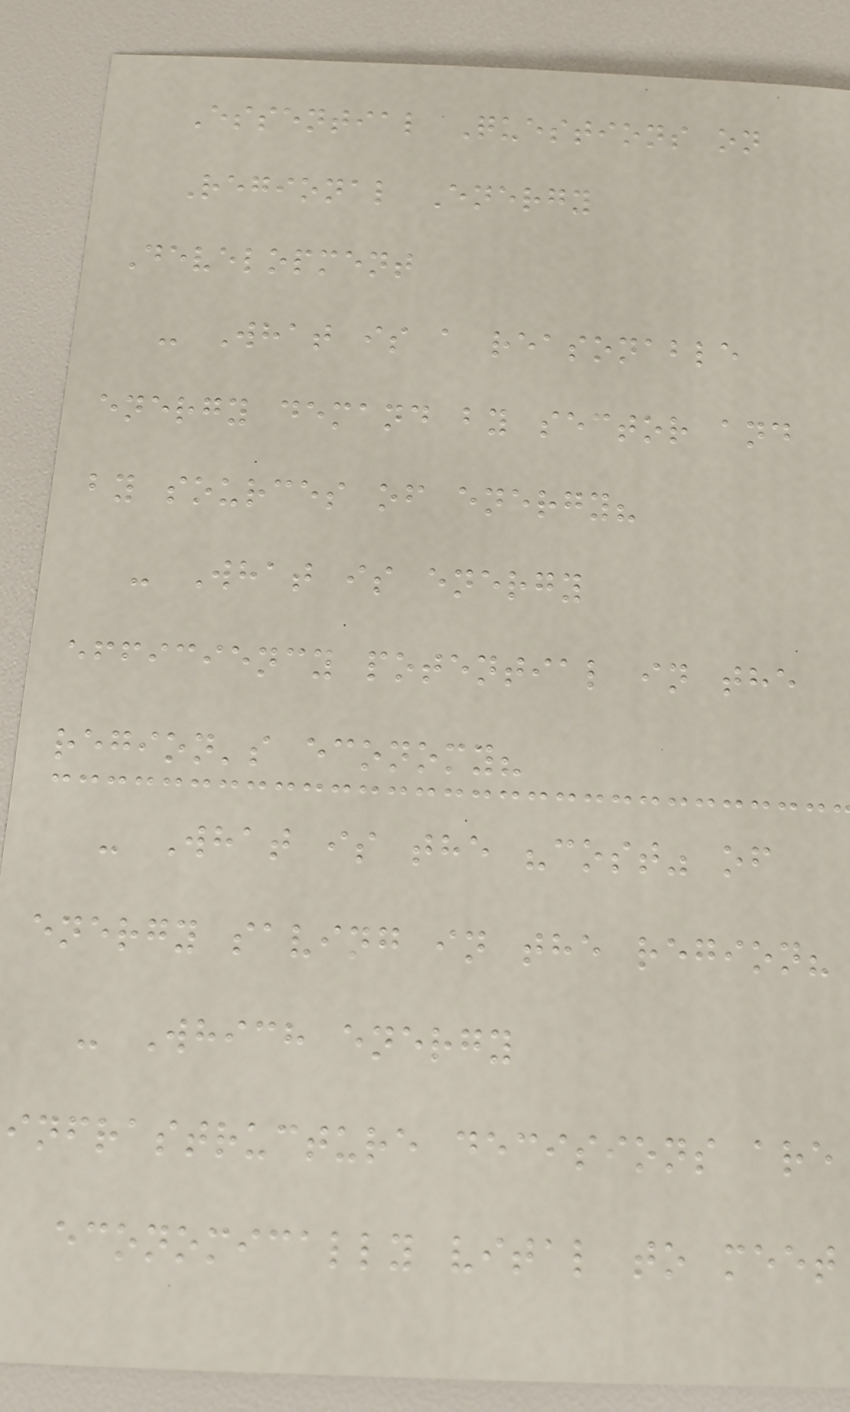Essential Questions on
Regional Energy
Development
- What is a reasonable
energy demand by sector and
by sources of energy?
- What is energy
efficiency potential in the
region's economy?
- What is the "cost" of
energy saving in the region?
- Which energy
infrastructure decisions are
economically vital to meet
